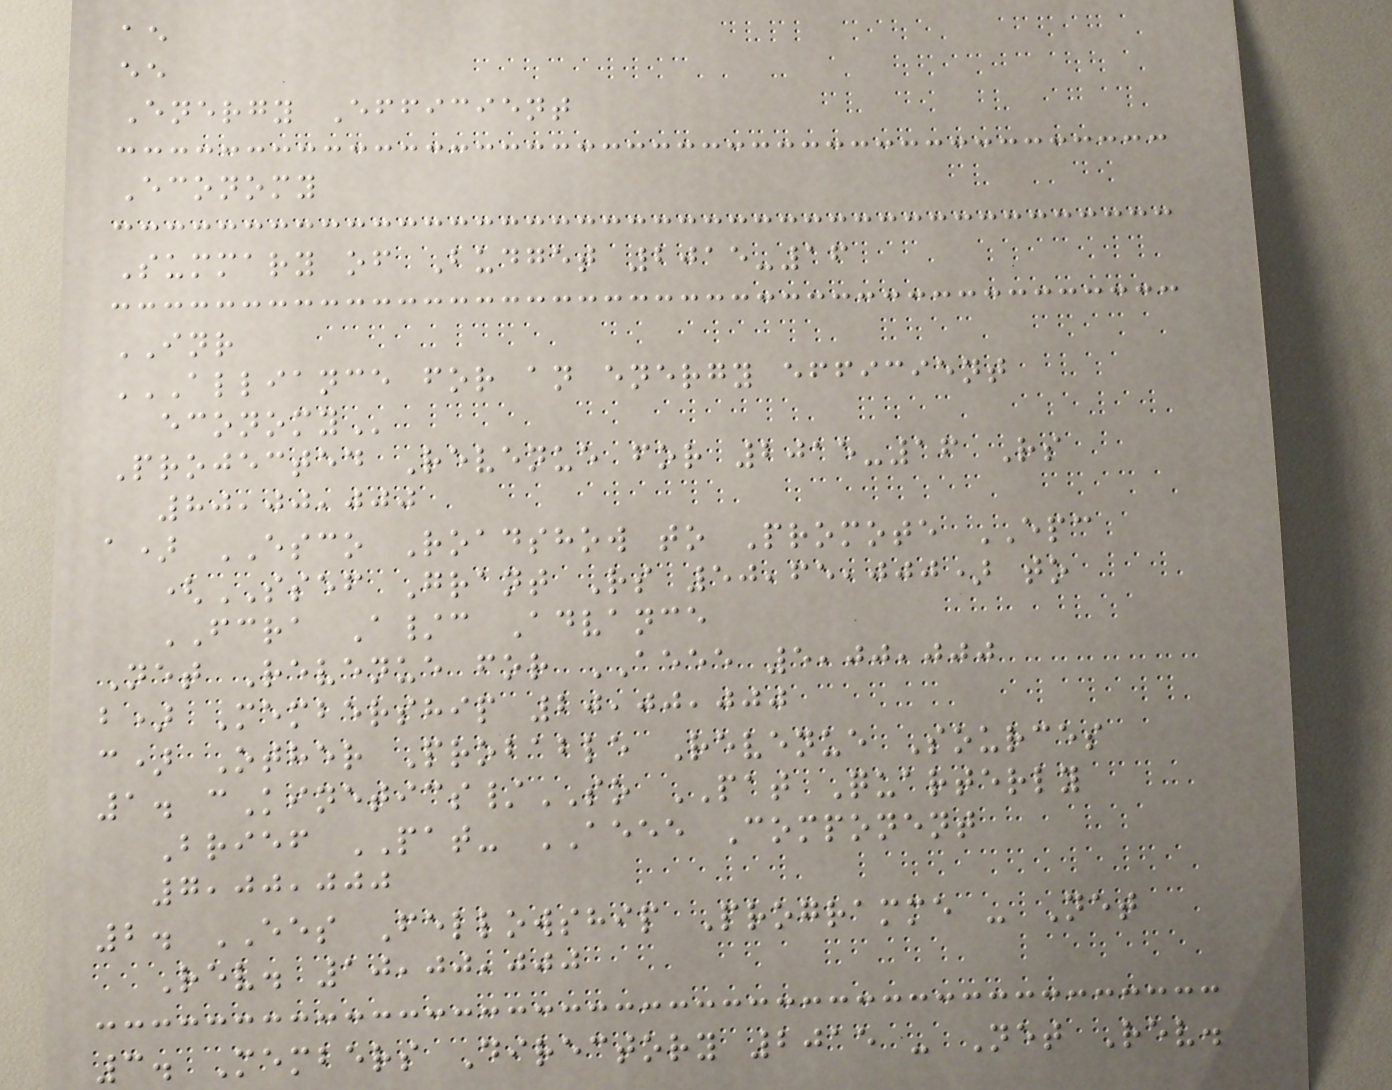ae
ee
Energy Efficient
Economy
Summary of Budget 2015-16
INR
ALLIANCE FOR AN ENERGY EFFICIENT
ECONOMY
Projected Revenue for 2015-16 Rs
80,00,000
a) ESCO Roadshow to Promote EPC
(SSEF Grant Rs 50,65,000) to
FCRA A/c Advance
Net Revenue for AEEE 5,00,000
b) Membership 20,00,000
c) Other Probable Revenue Sources
1. cKinetics/SO PAT Quarterly
Brief PAT- AEEE Component
7,00,000
2. EES Fellowship Programme - Net
Rev. 10,00,000
3. Members Directory 2015 - Net Rev.
